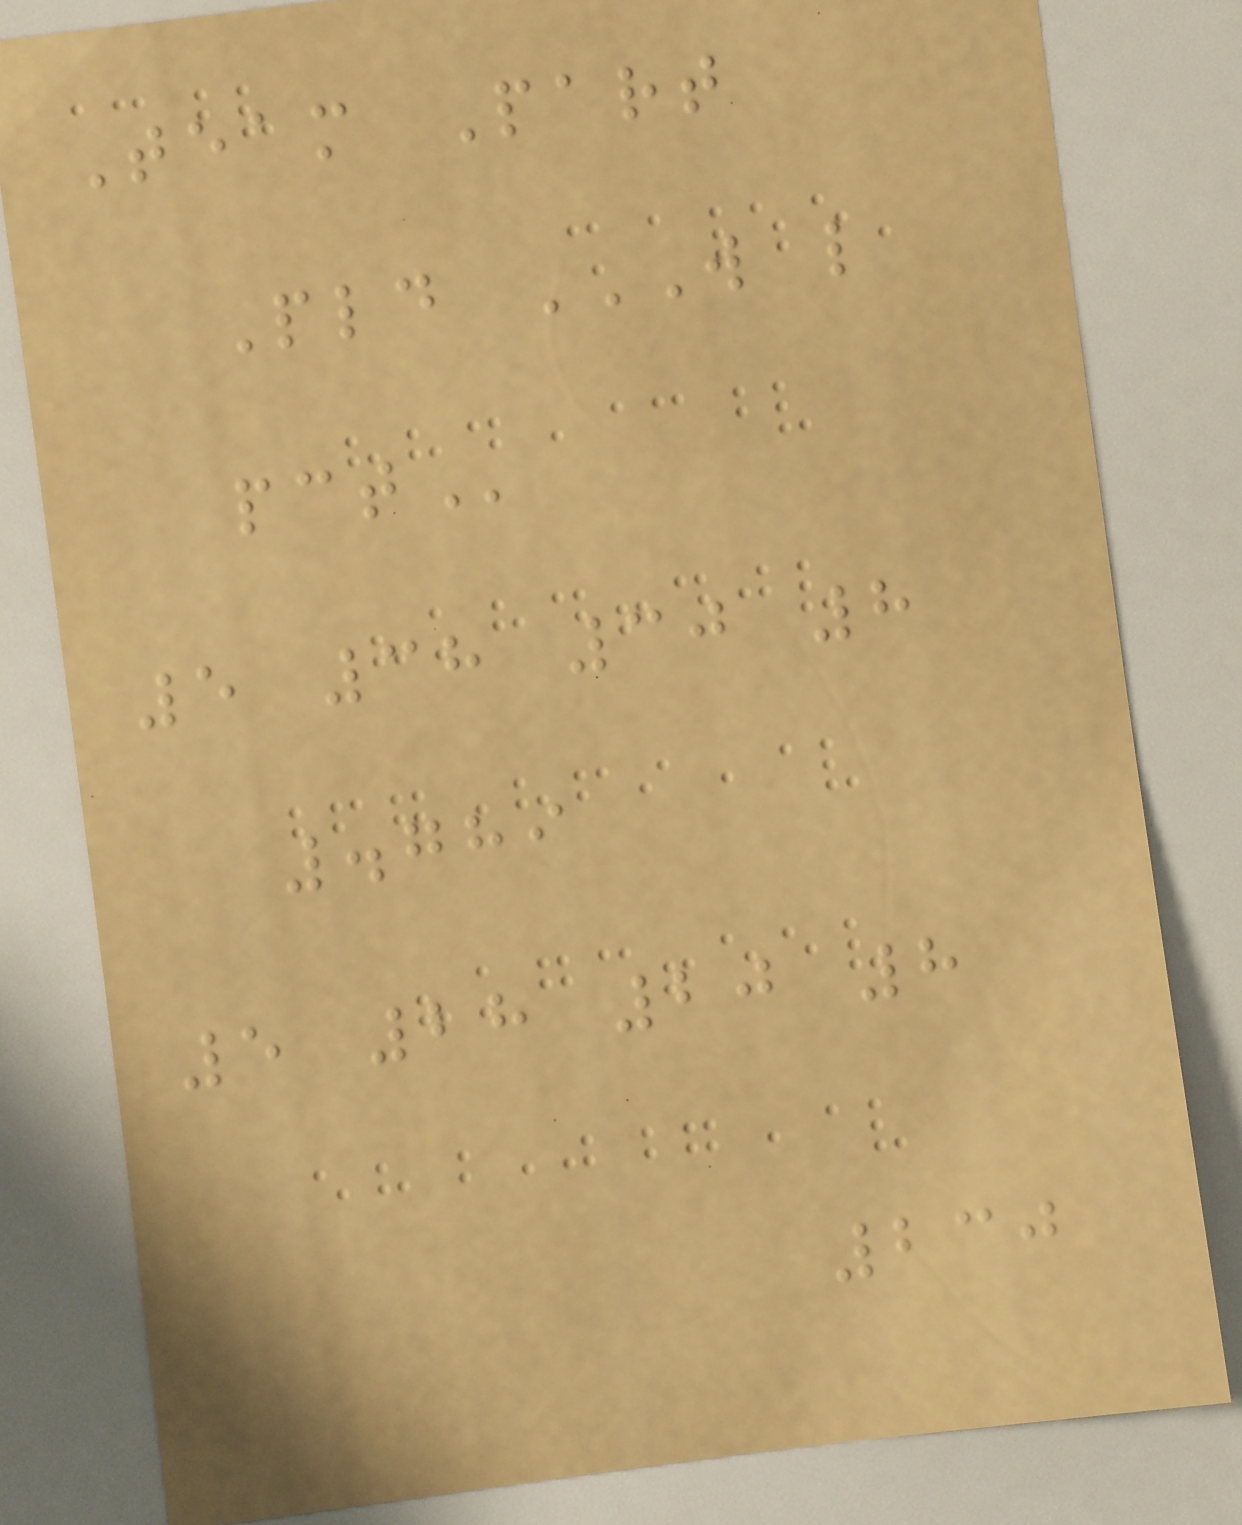Team Part
Pld W L
PCT
5 38 30 8
.789
5 28 20 8
230
